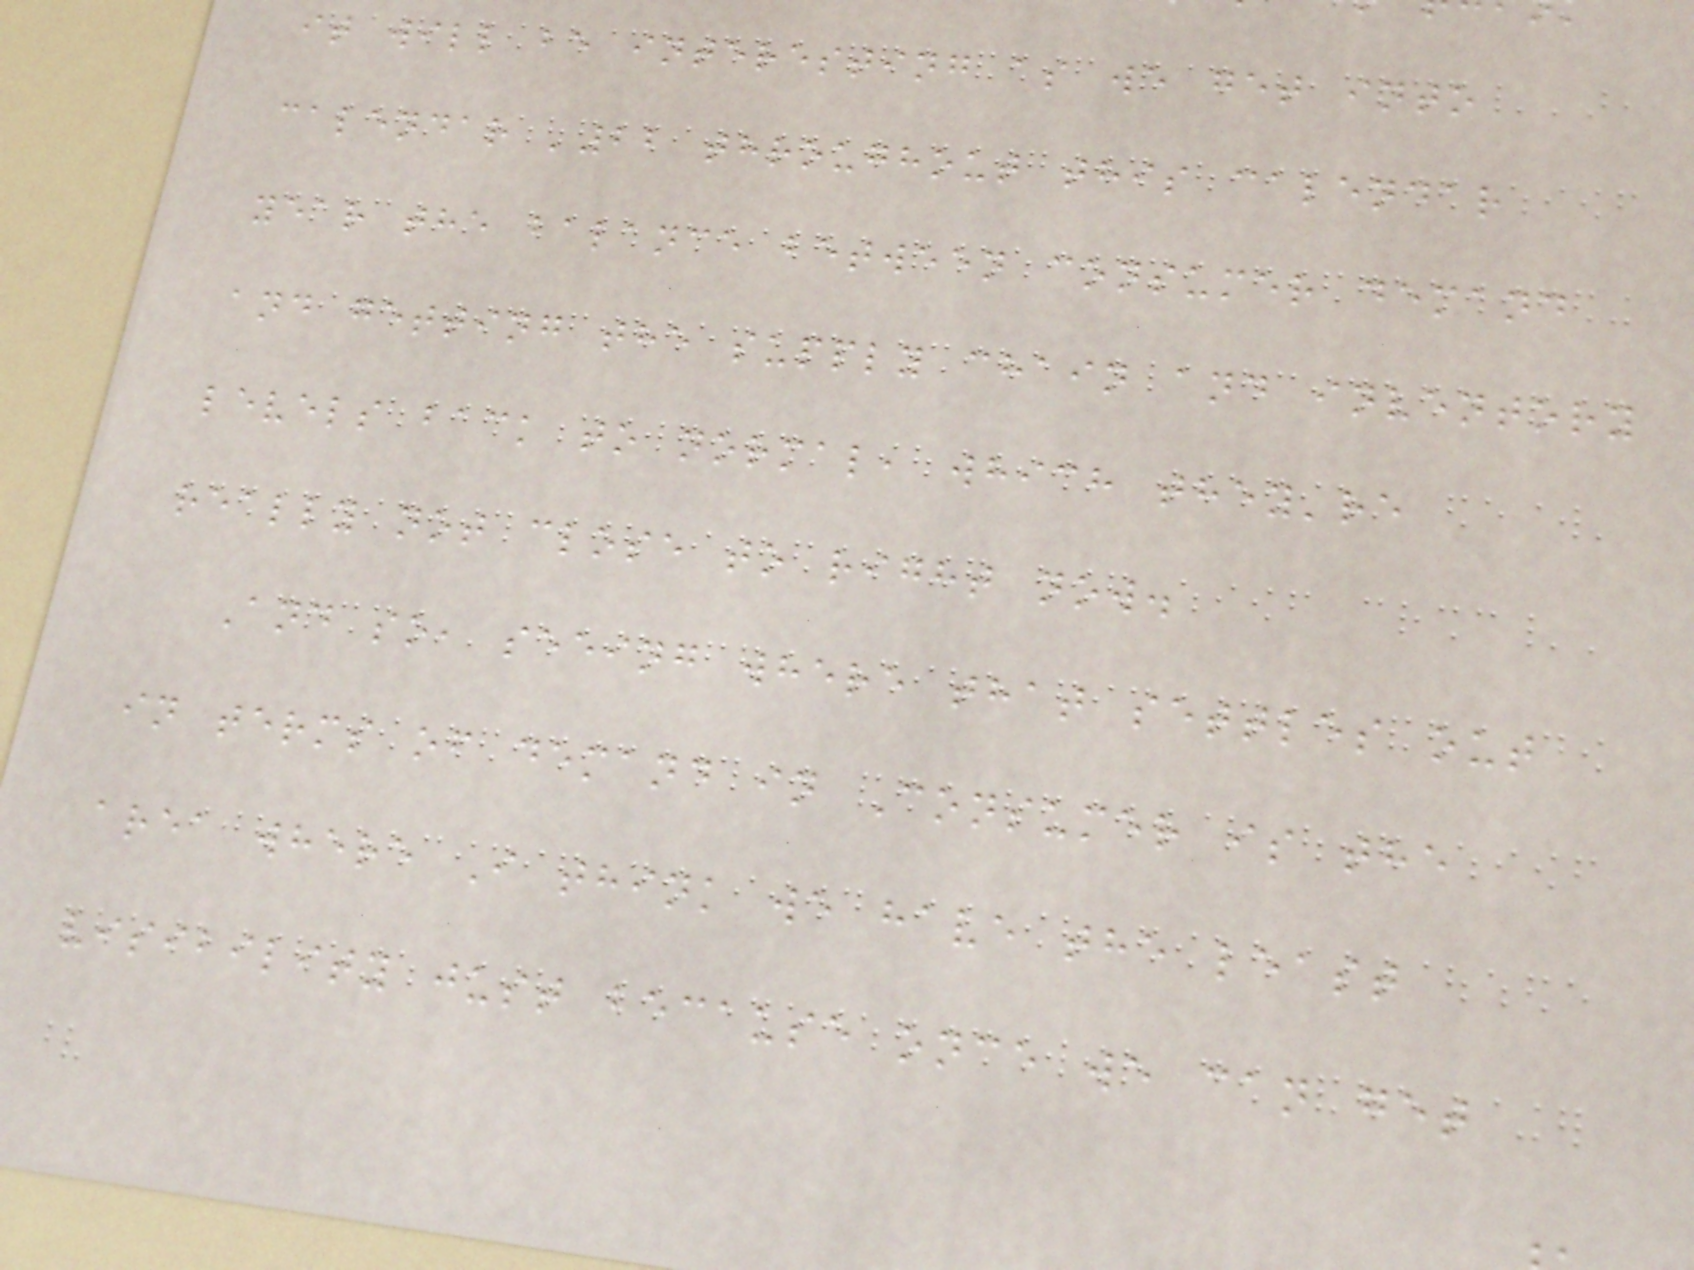it will be interesting as we get into
calendar '22 throughout this calendar
year the balance between consumer demand
and getting the supply chain and inventory
levels back to normal, which they're
really not close to right now.
And so, seeing where that settles out
in terms of demand in Consumer is the
area where I think we have the least
visibility just because once we can get
